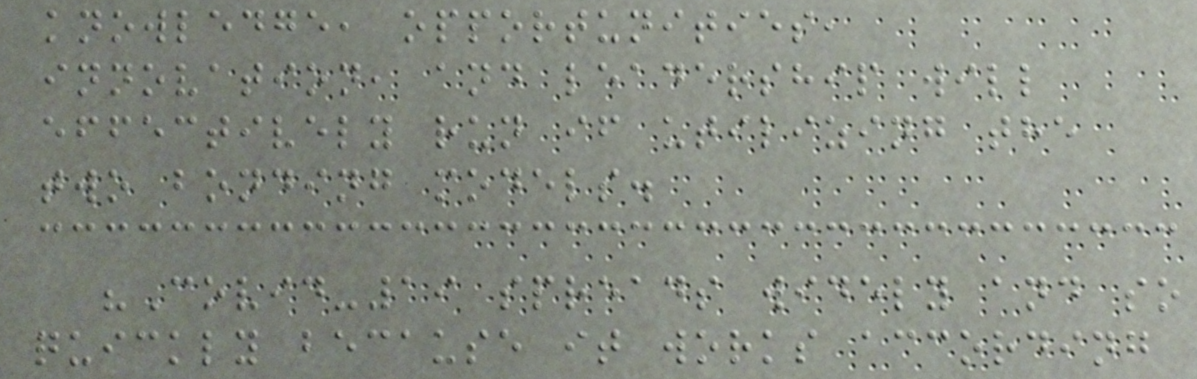knowledge, opportunities,
innovation, and leadership will
effectively run if utilizing the
two bonding models.
"Covid-19 spreads widely and so
quickly because it works according
